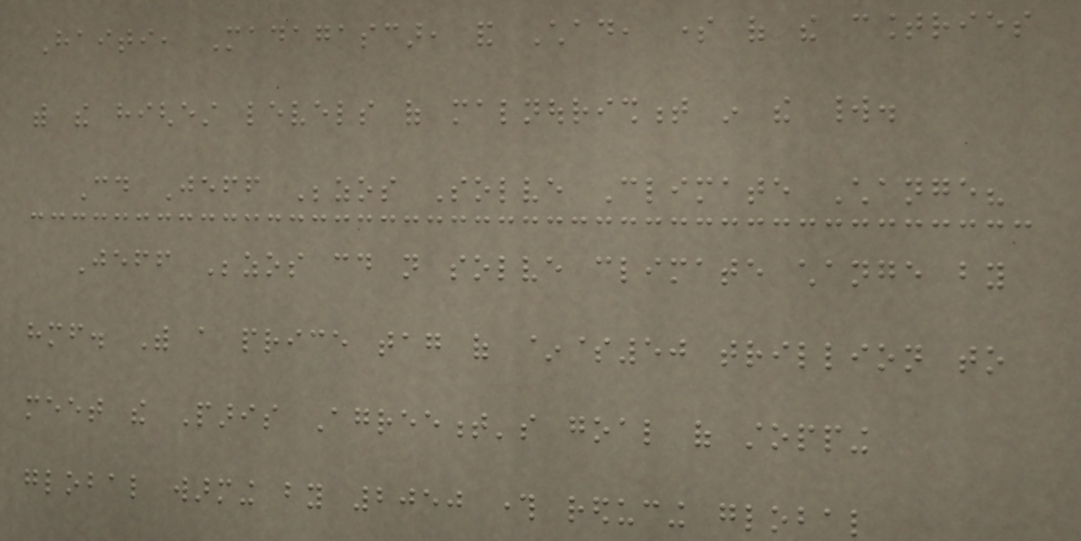Haiti, Madagascar, and Chad, some of the countries
with the highest levels of malnourishment in the world.
Could Jeff Bezos Solve Climate Change?
Jeff Bezos could not solve climate change by
himself. With a price tag of ~$50 trillion to
meet the Paris Agreement's goal of stopping
global warming by 2050 through reducing global
